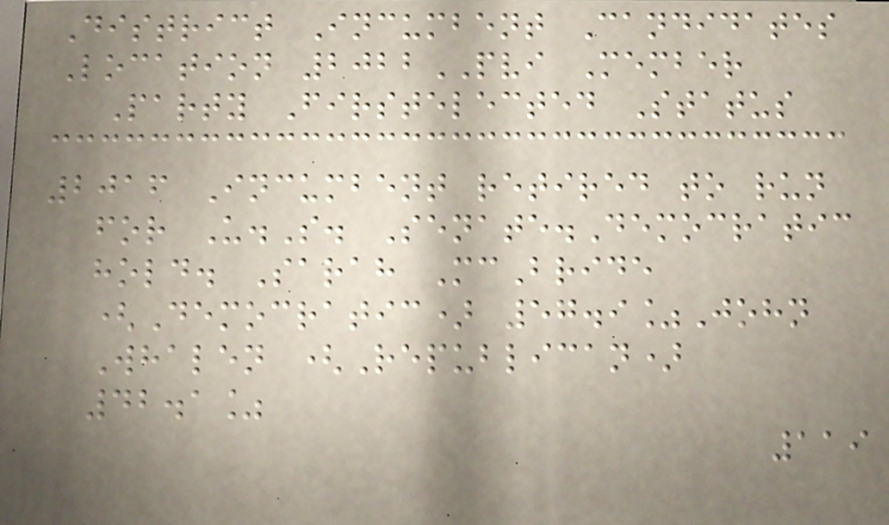District Incumbent Candidates
Location 2022PVI Member
Party Firstelected Status
2016 Incumbent retired to run
for U.S. Senate.Democratic
hold. Sarah McBride
(Democratic) 57.9%John
Whalen (Republican)
42.1%
119
